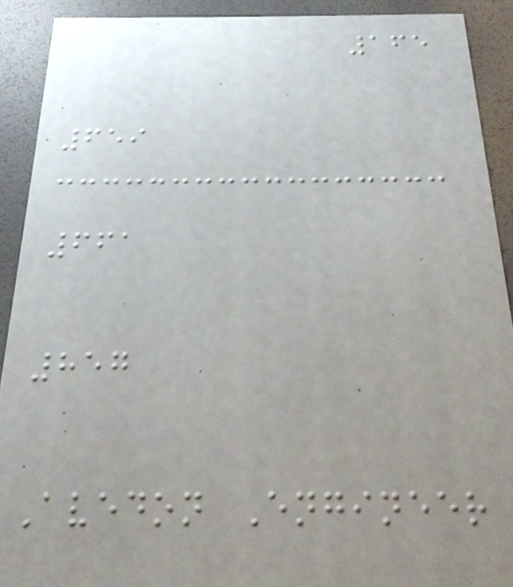165
659
661
857
Avedon Engineer
